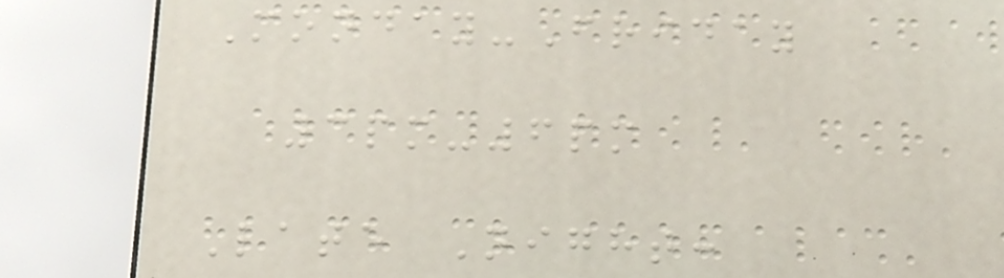Monday-Friday
3pm-6pm
Late Night:
